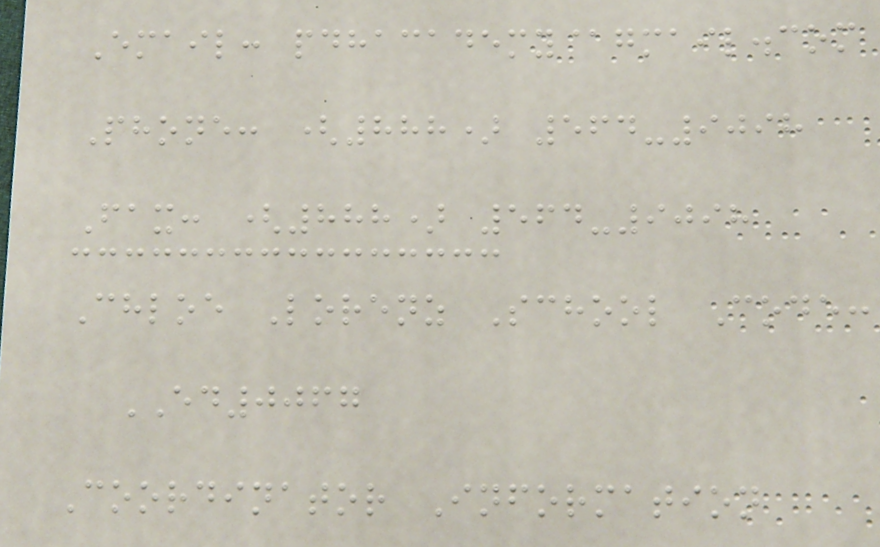Email: pdhacademy@gmail.com
Phone: (888) 564-9098
Fax: (888) 564-9098
Chloe Lorenz School Code:
ED0067
Coordinator Information
